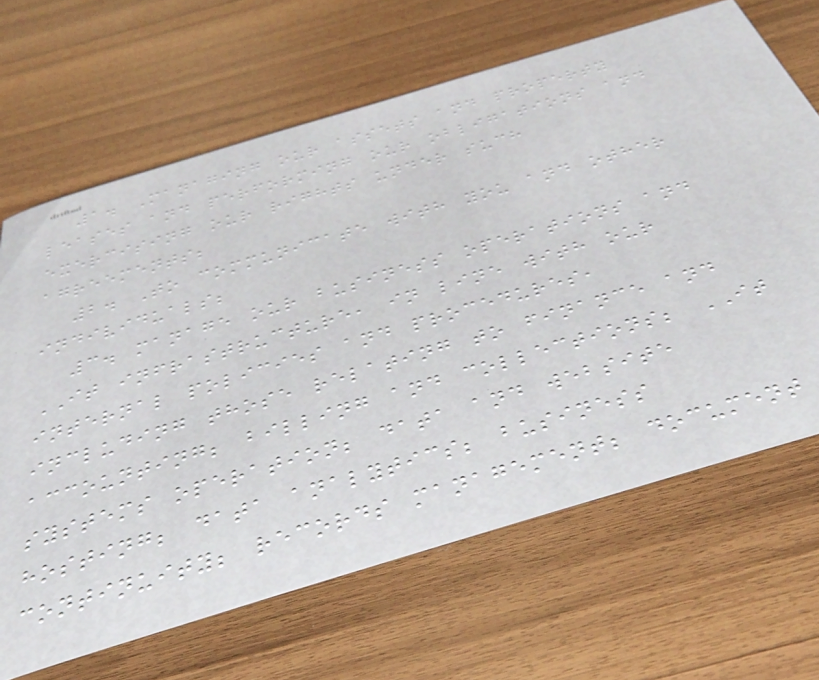1. Managing our assets and property
leases and performing our obligations and
exercising our rights under such
agreements;
2. To communicate with you and other
individuals;
3. manage our business operations and
IT infrastructure, in line with our
internal policies and procedures,
including those relating to finance and
accounting; billing and collections; IT
systems operation; data and website
hosting; data analytics; business
continuity; records management; document
